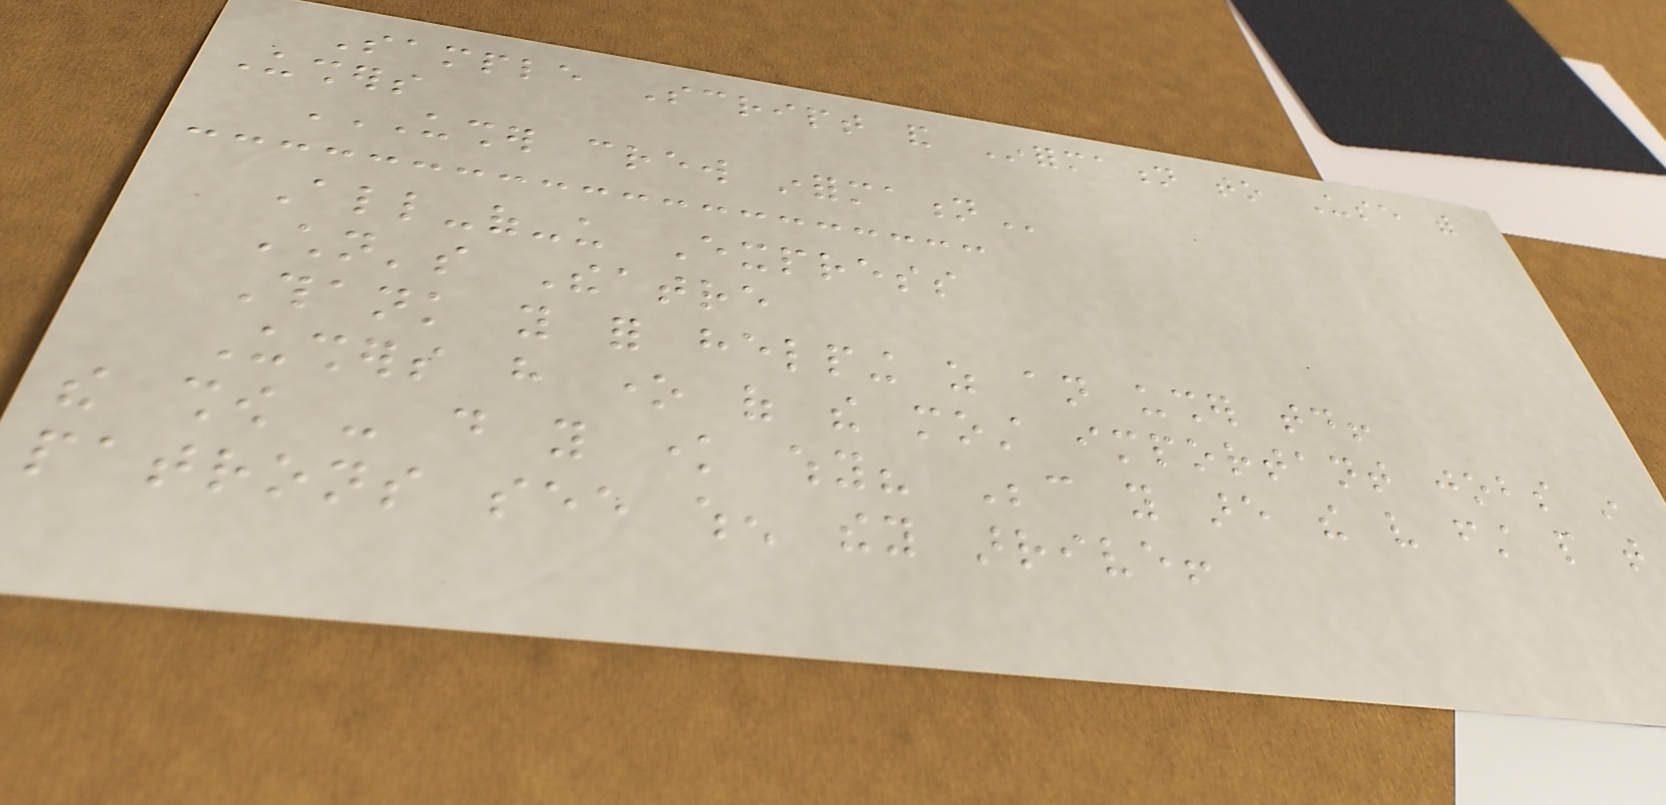Sample Script and Information to Use with
Ushers
USHER CREW INFORMATION
All-of-us Express
Children's Theatre
Thank you for helping as an usher today!
Ushers have one of the most important jobs in
the show - do you know why? Because you are the very first people that
patrons see when they arrive!
